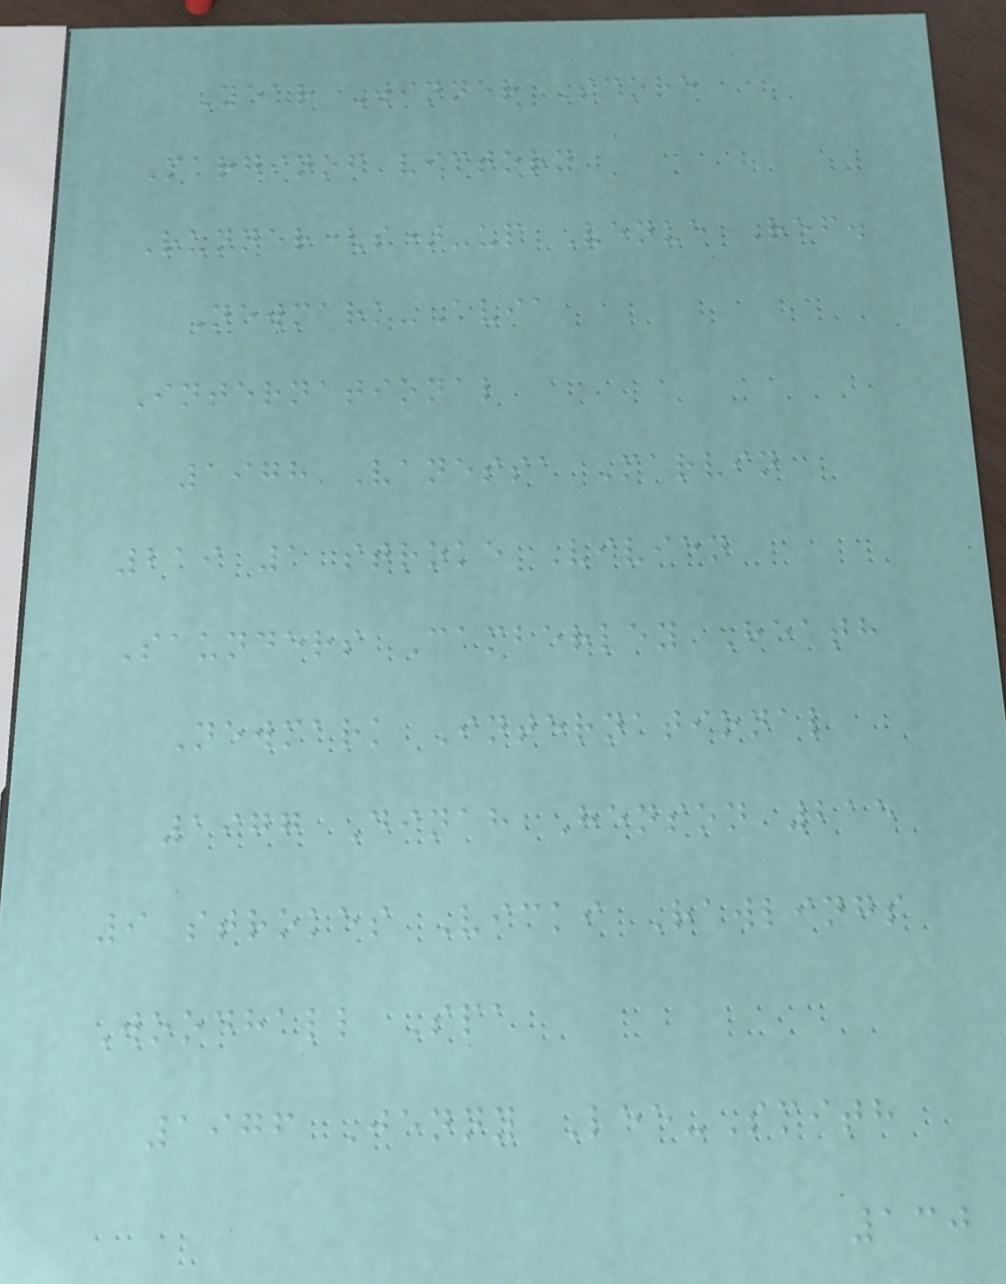Year Winner Score
Marginof victory
Runner(s)-up Venue Ref.
Newmark-Avia
International
1978 Vanessa Marvin
219 1 stroke Vivien
Saunders Camberley Heath
Newmark International
1977 Dinah Henson 215
9 strokes Vicki Rawlings
Woodhall Spa
1976 Jenny Lee-Smith
130
